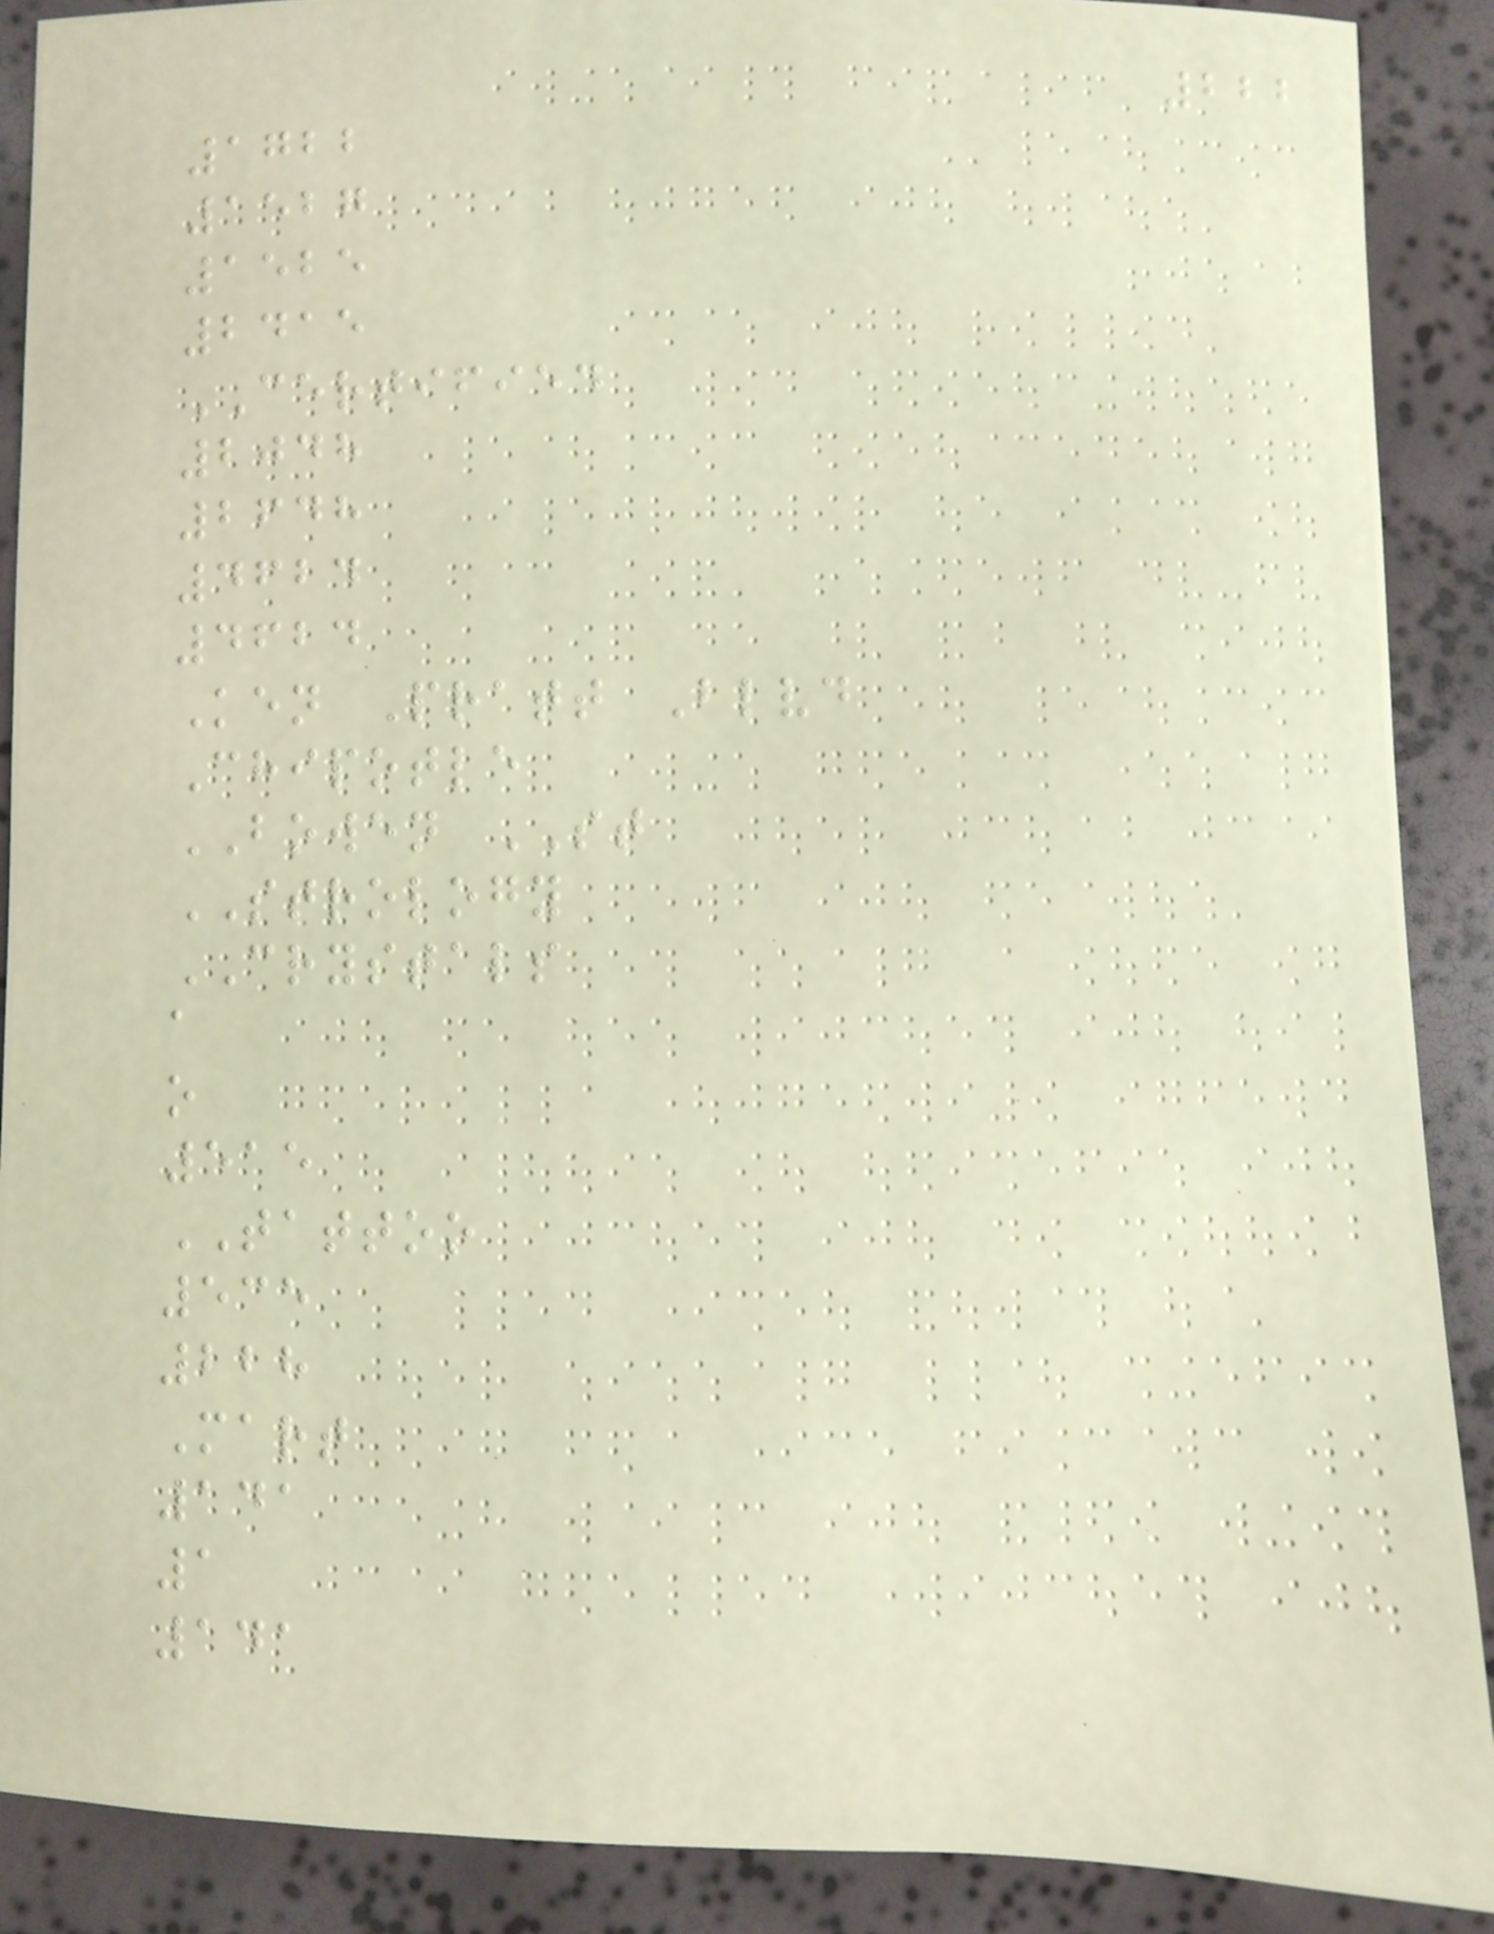222
1722
1527
1525
2415
CERTIFIED
2048
2648
4624
4624
Ken Pratt Blvd
Chipotle
BOWEN ST
STROLOGY
CRYSTALS
a
o
515
TATTOO
535
228
Mart
141
1
141
